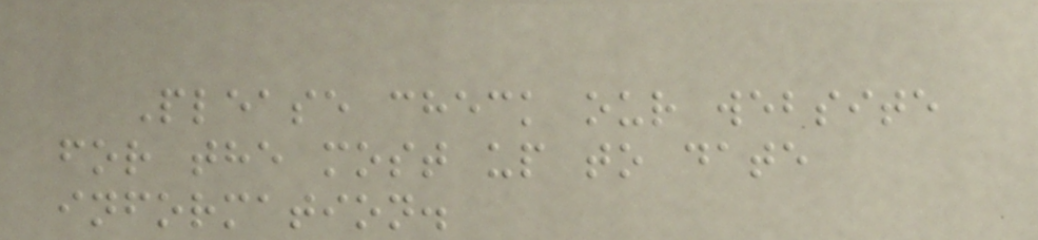Please check our website
for the most up to date
information.
